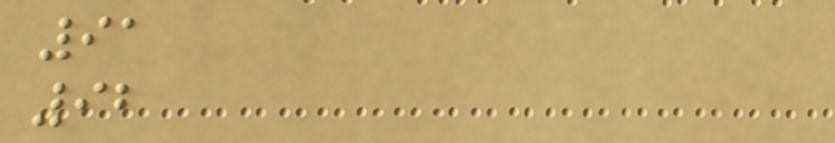91
92
